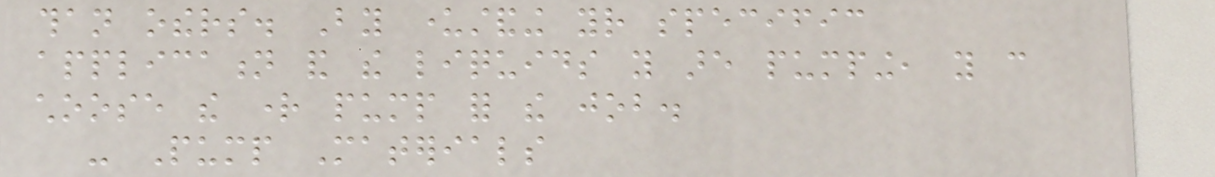than others. By understanding your specific
application and the liquids you are pumping, you can
choose the right pump for the job.
- Pump Materials
